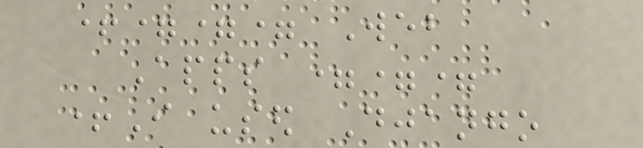+=== Web
Apps ===
+I used Django
